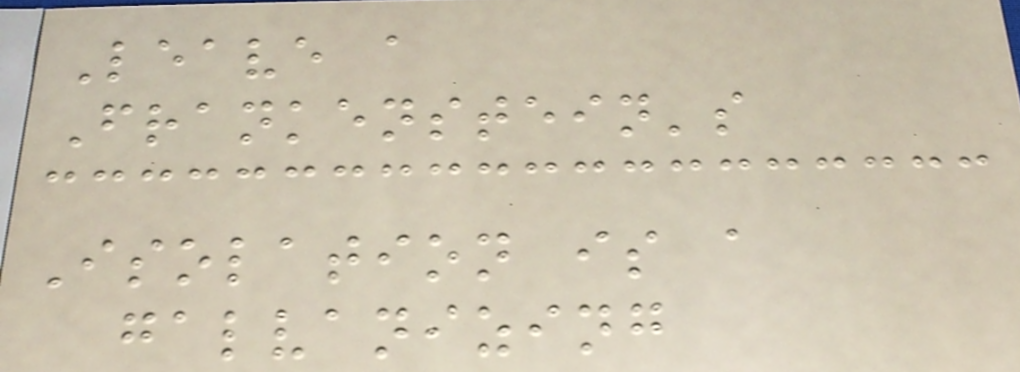Leave a
Frankenstein's
Isolation is a
galvanizing
